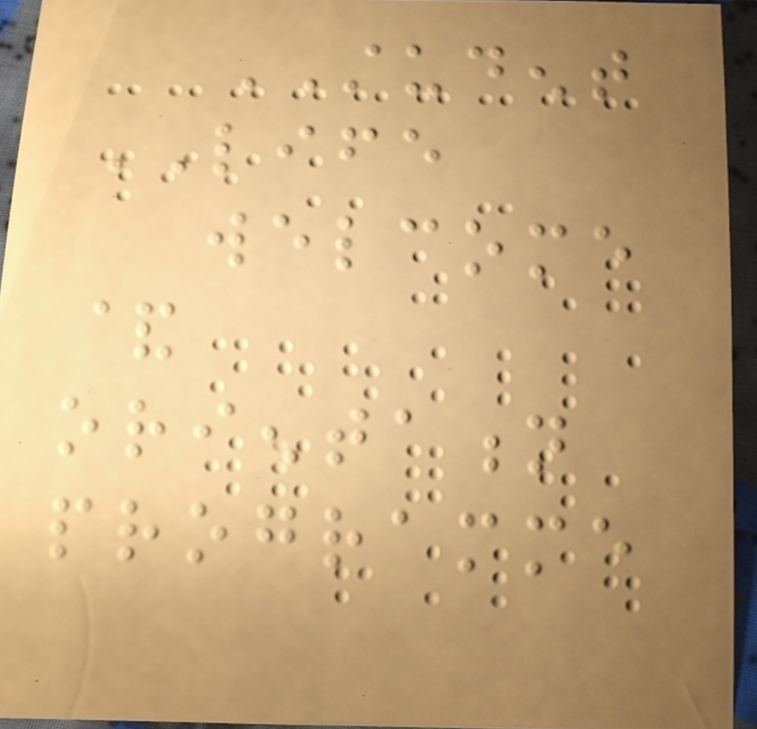STUDENT
LIFE
welcome
&
orientation
programme
